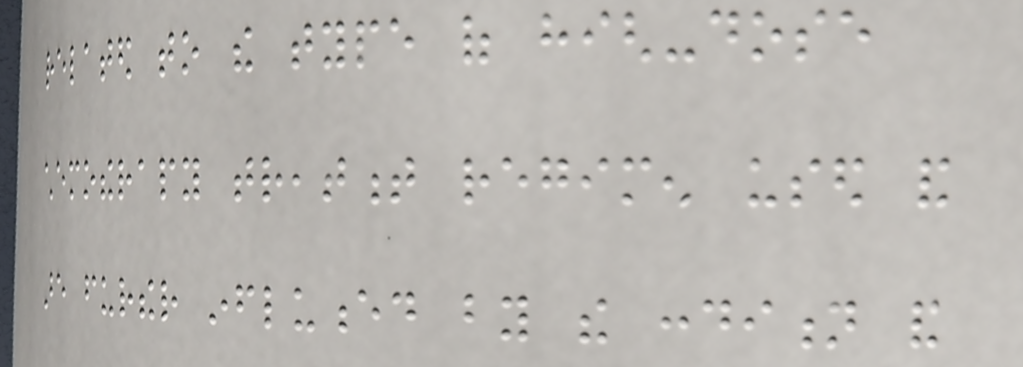related to the type of high-dose
chemotherapy treatment regimen used and
are further influenced by the condition and
